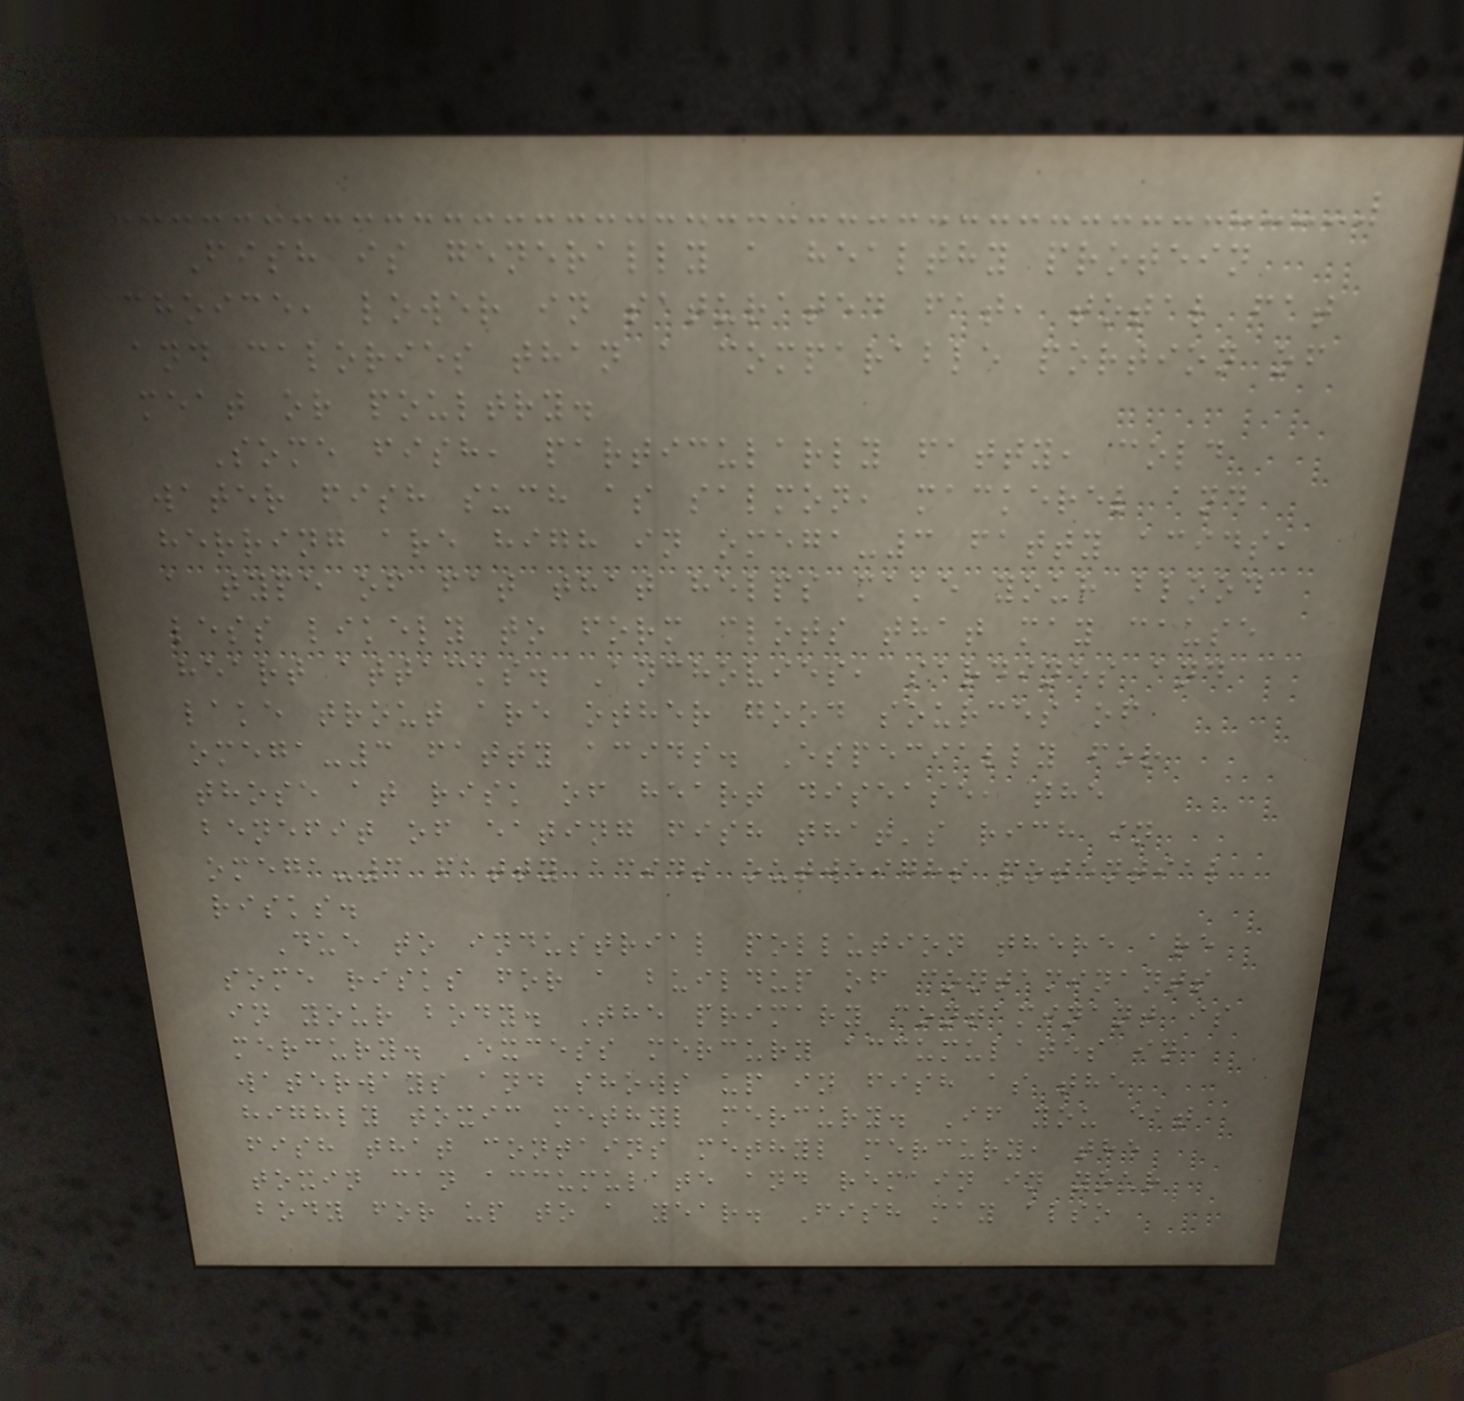Fish is generally a healthy protein
choice, lower in saturated fat, total fat
and calories than a comparable portion of
meat or poultry.
Some fish, particularly fatty, cold
water fish such as salmon, mackerel and
herring are high in omega-3 fatty acids,
a type of fat that helps make your blood
less likely to form clots that may cause
heart attacks. Anchovies, sardines and
lake trout are other good sources of
omega-3 fatty acids. Especially for
those at risk of heart disease, the
benefit of eating fish that's rich in
omega-3 fatty acids outweighs potential
risks.
Due to industrial pollution there are
some risks for a buildup of contaminants
in your body. The primary contaminant is
mercury. Excess mercury accumulates in
waterways and shows up in fish as the
highly toxic methyl mercury. If you eat
fish that contains methyl mercury, the
toxin can accumulate and remain in your
body for up to a year. Fish may also
